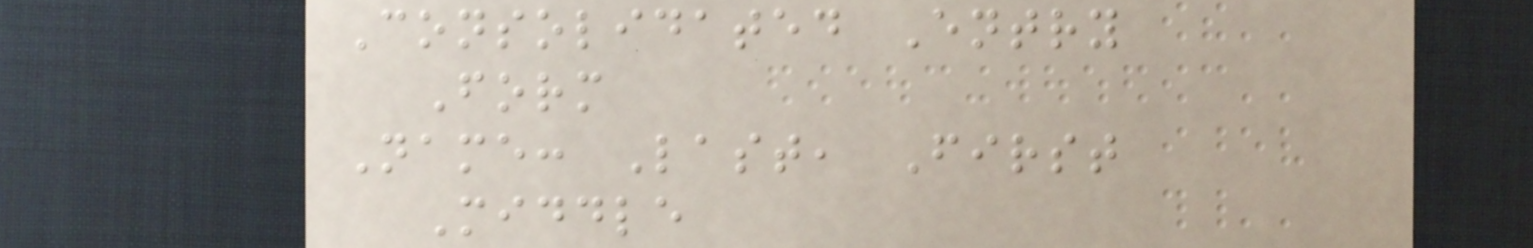Consolidated Entry
Form
Name: Last, First
Middle
